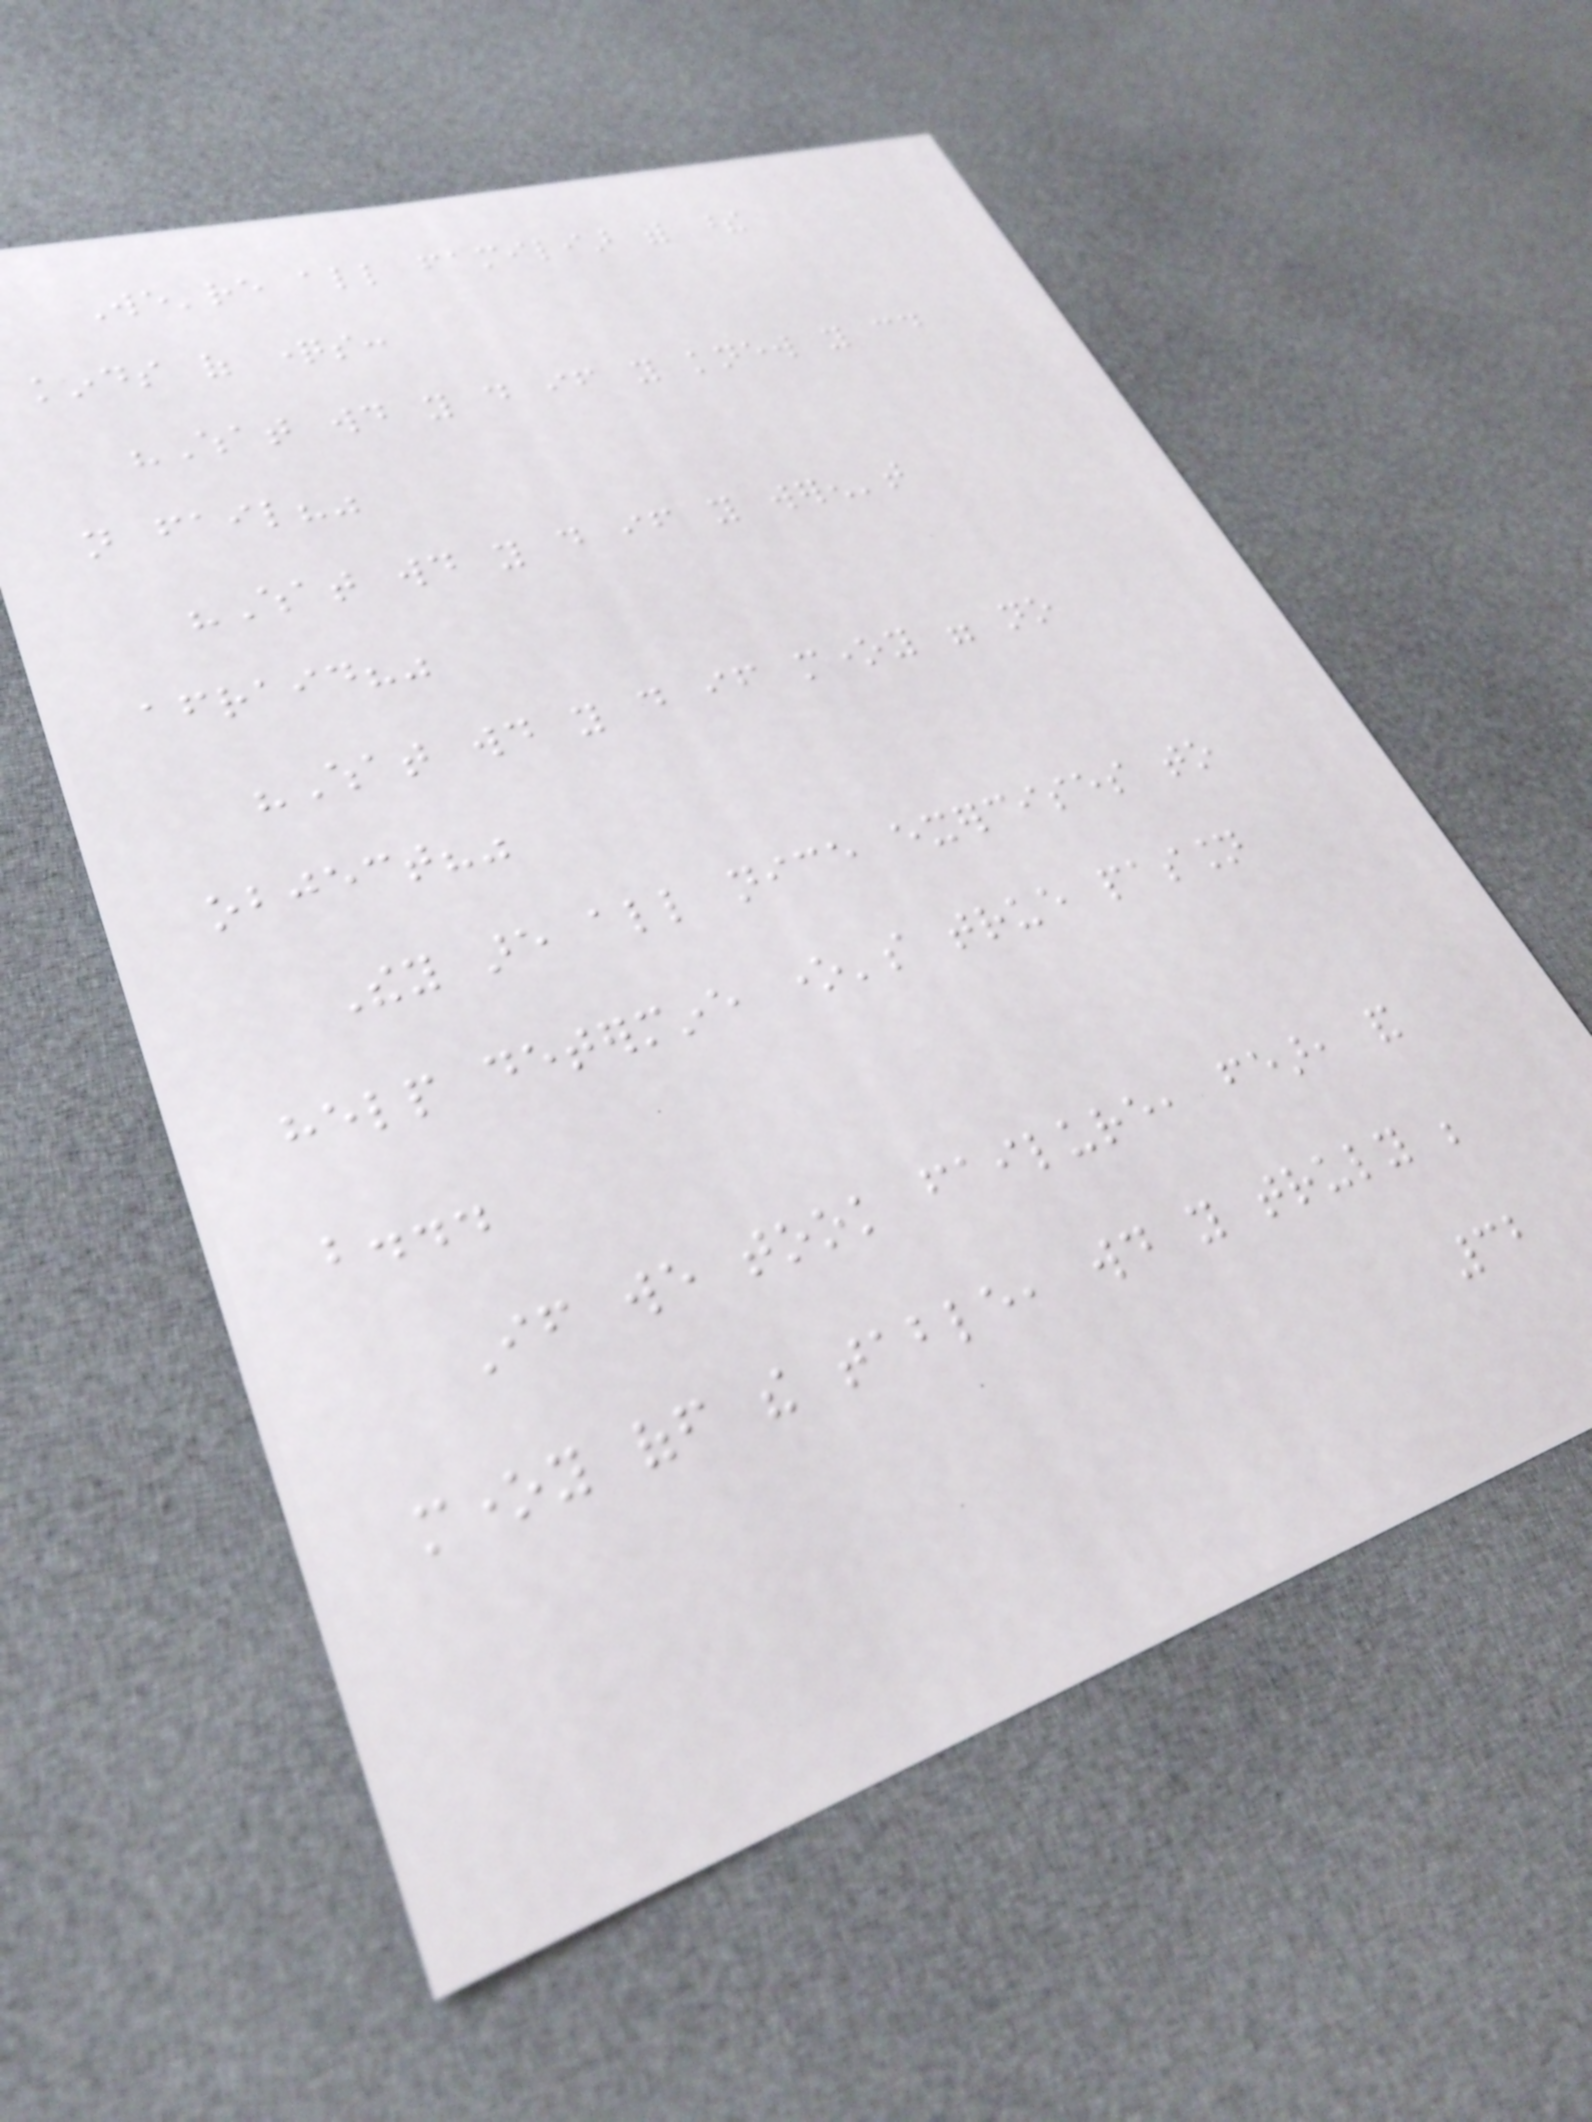We're all familiar with these
kinds of questions:
"What would you do if you knew you could
not fail?"
"What would you do if you weren't
afraid?"
"What would you do if money were no
object?"
They are all nice exercises to
help determine one's true passion
but...
If we took failure, fear, and
money off the table, would you truly be
32
